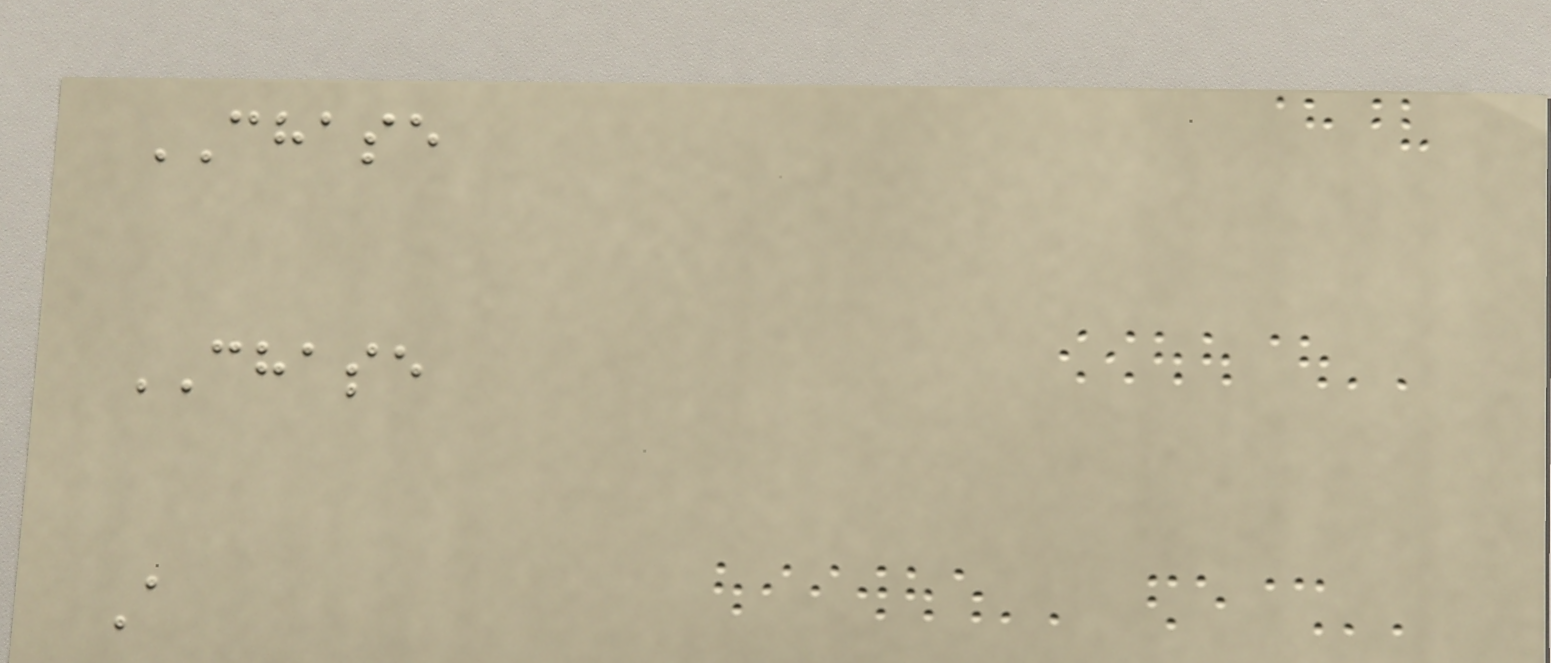CHASE
CHASE
A
